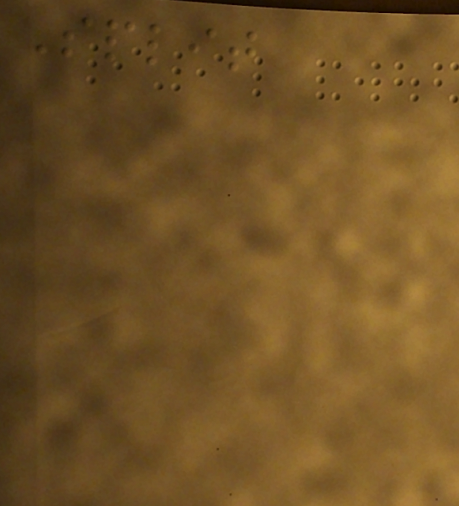Split
